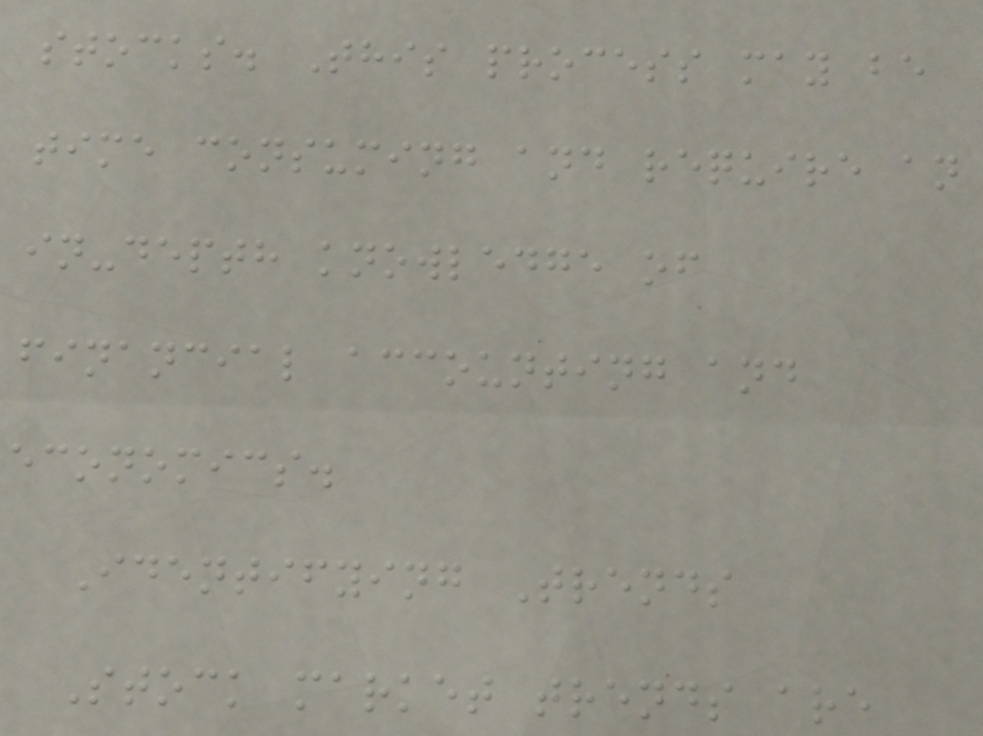stocks. This process may be
time consuming and require an
in-depth knowledge of
financial accounting and
economics.
Identifying Trends
Stock market trends are
